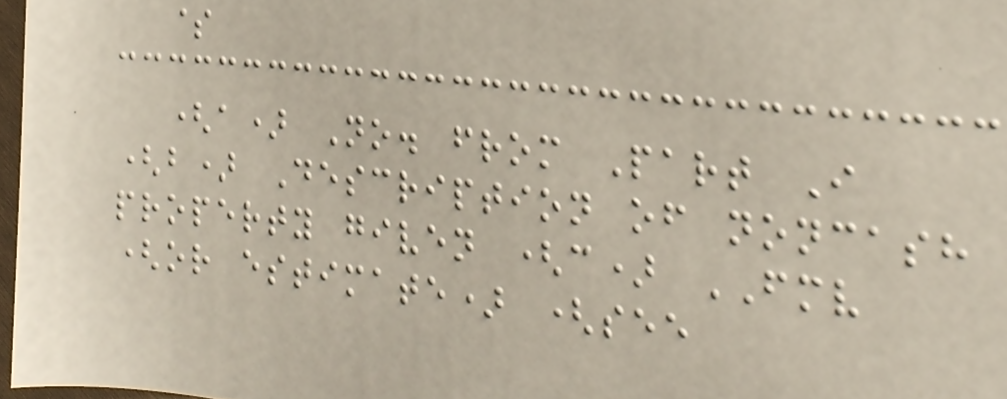$
(a) No. from Part I
(b) Description of noncash
property given (c) FMV
(or estimate) (see
